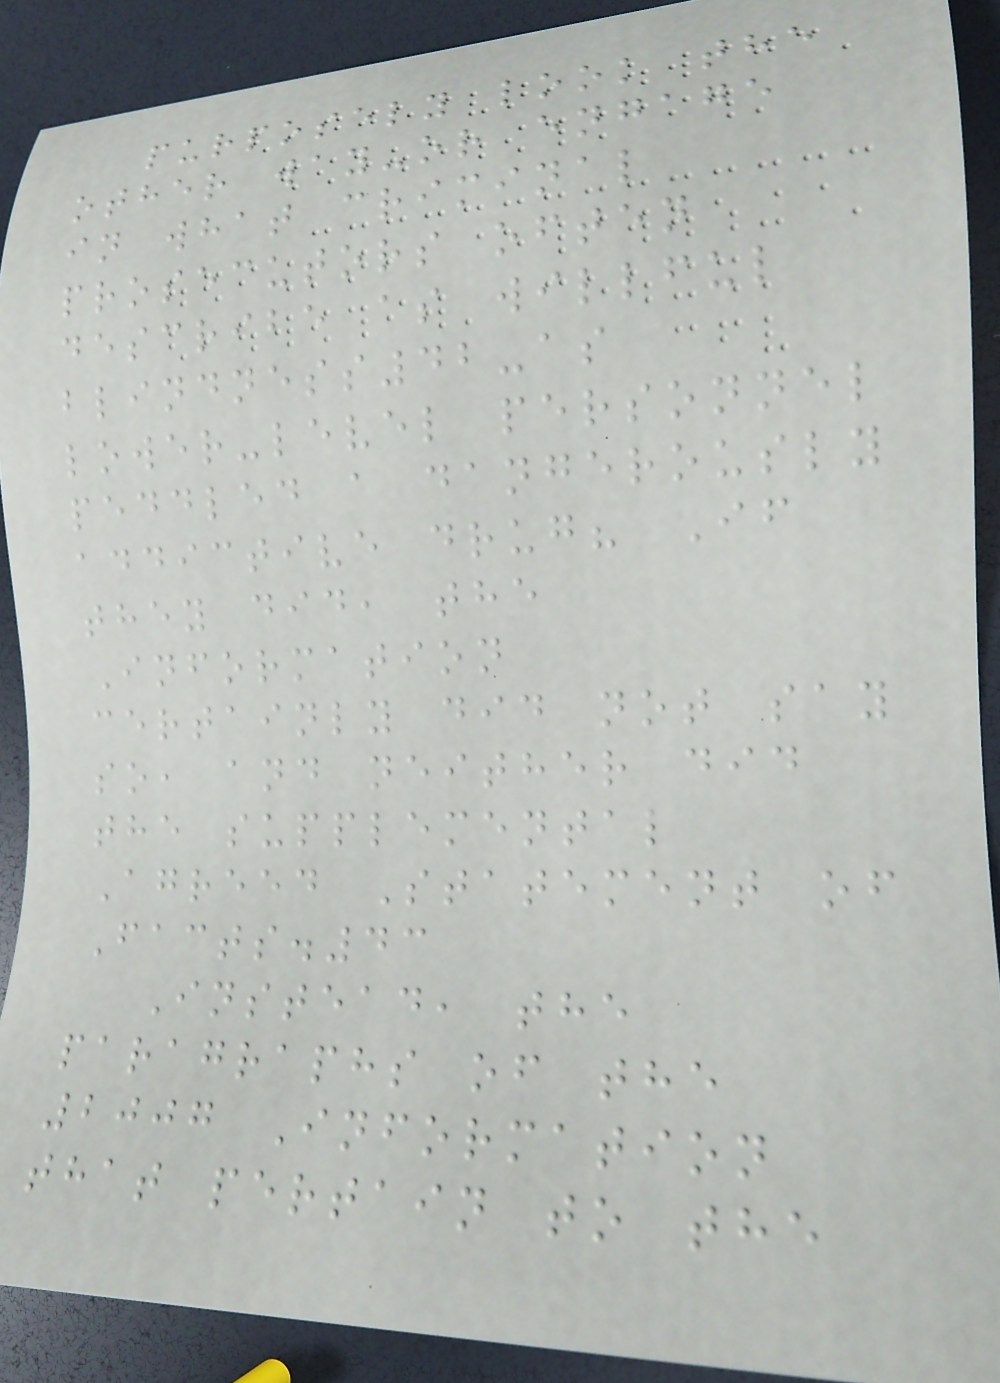purposely look the
other way-or engage
in what criminal
prosecutors often
describe as willful
blindness42-as
lower-level personnel
peddled a dangerously
addictive drug? If
they did, the
Information
certainly did not say
so, and neither did
the supplemental
Agreed Statement of
Facts.43
Instead, the
paragraphs of the
2007 Information
that pertain to the
